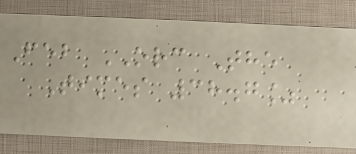Feb ORC The
Times 38.7%
